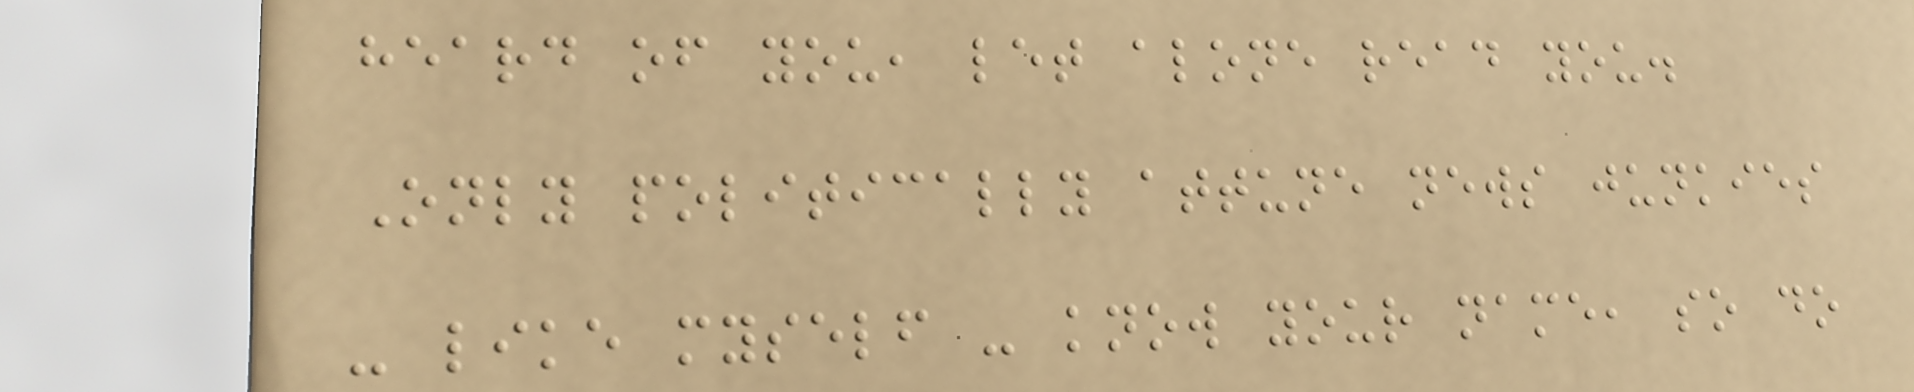heard of you, let alone read you.
Only politically attune news junkies
- like myself - know your name, so do
